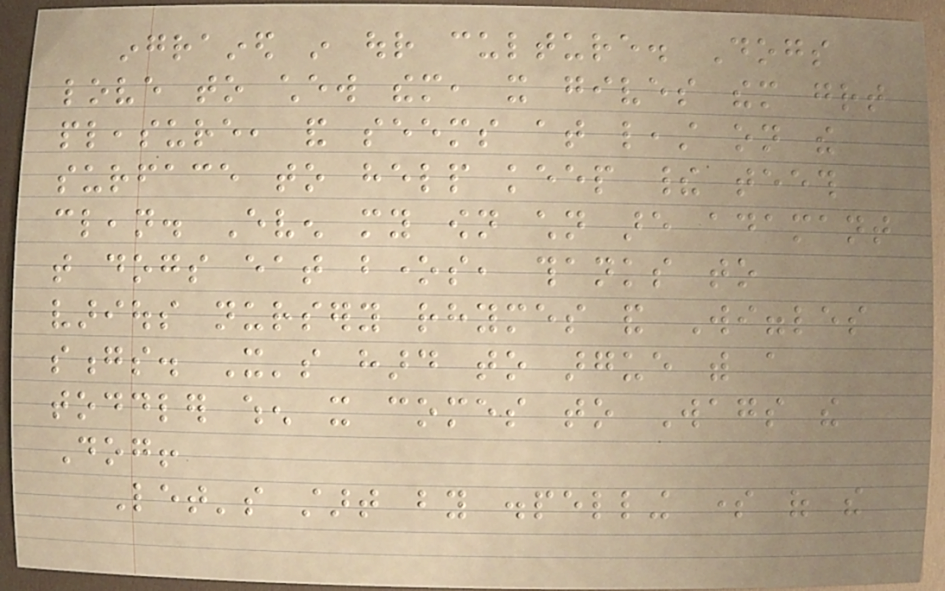ingrained in our culture. Dogs
love to chew them, it gives them great
pleasure, and seems at least on the
surface to help keep their teeth
clean. Even my own children are adamant
that dogs eat bones, thanks to
various nursery rhymes and Wiggles
songs. It's hard to argue with a
toddler when it comes to Wags the
Dog!
Let's start by dispelling some of the
